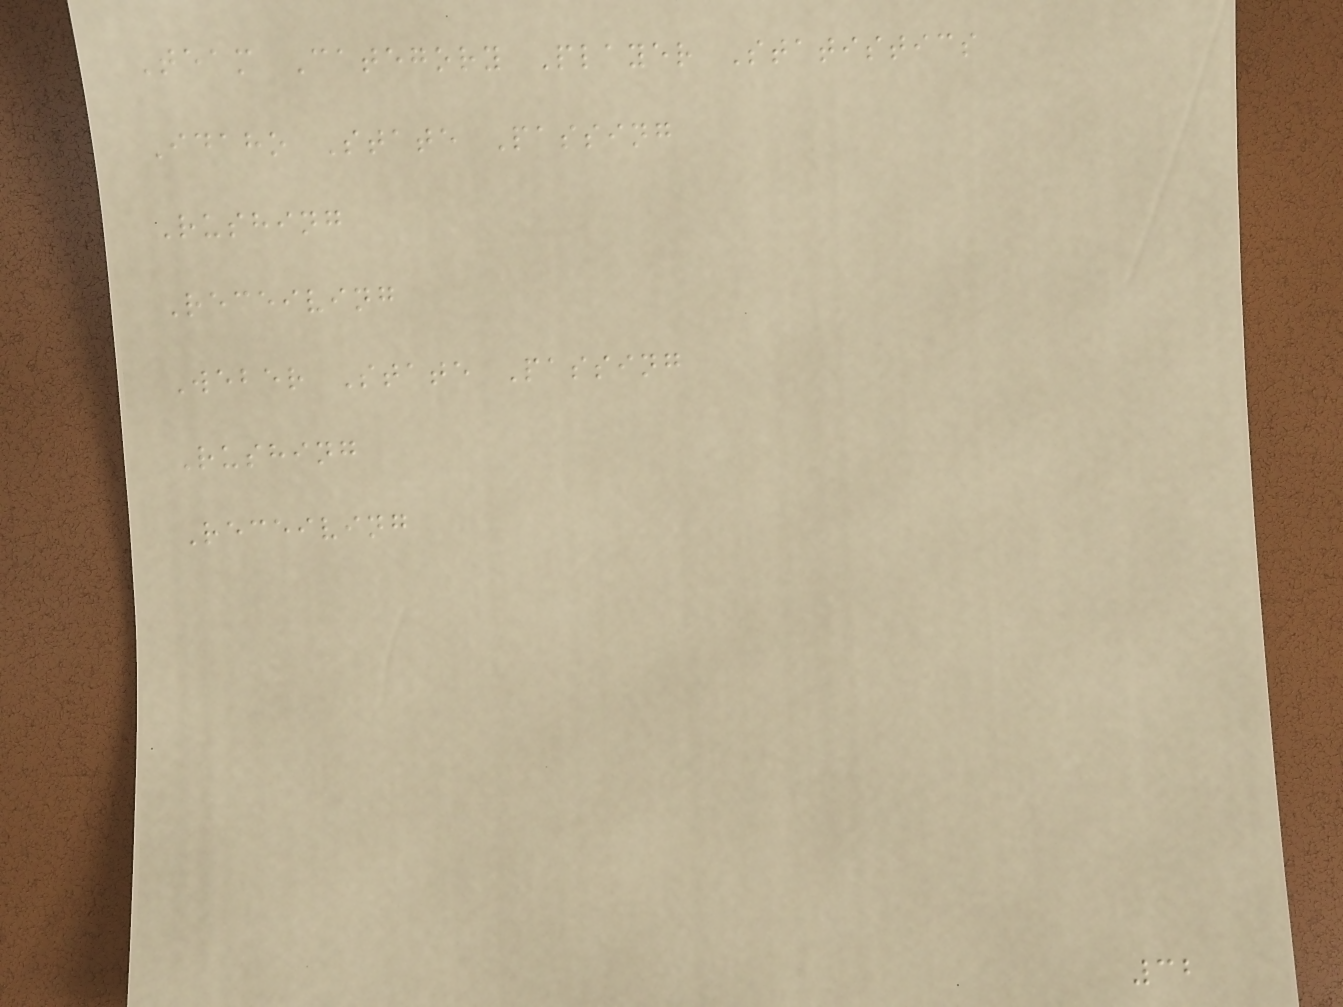Team Category Player Statistics
Idaho State Passing
Rushing
Receiving
Weber State Passing
Rushing
Receiving
32
